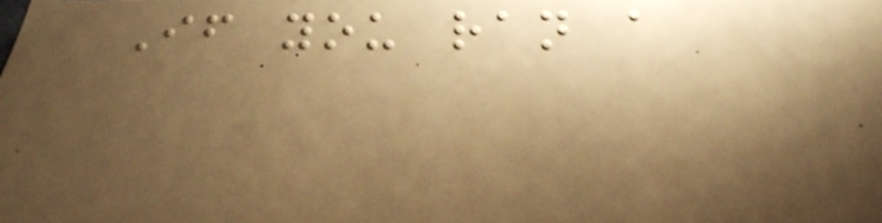If you ran a
